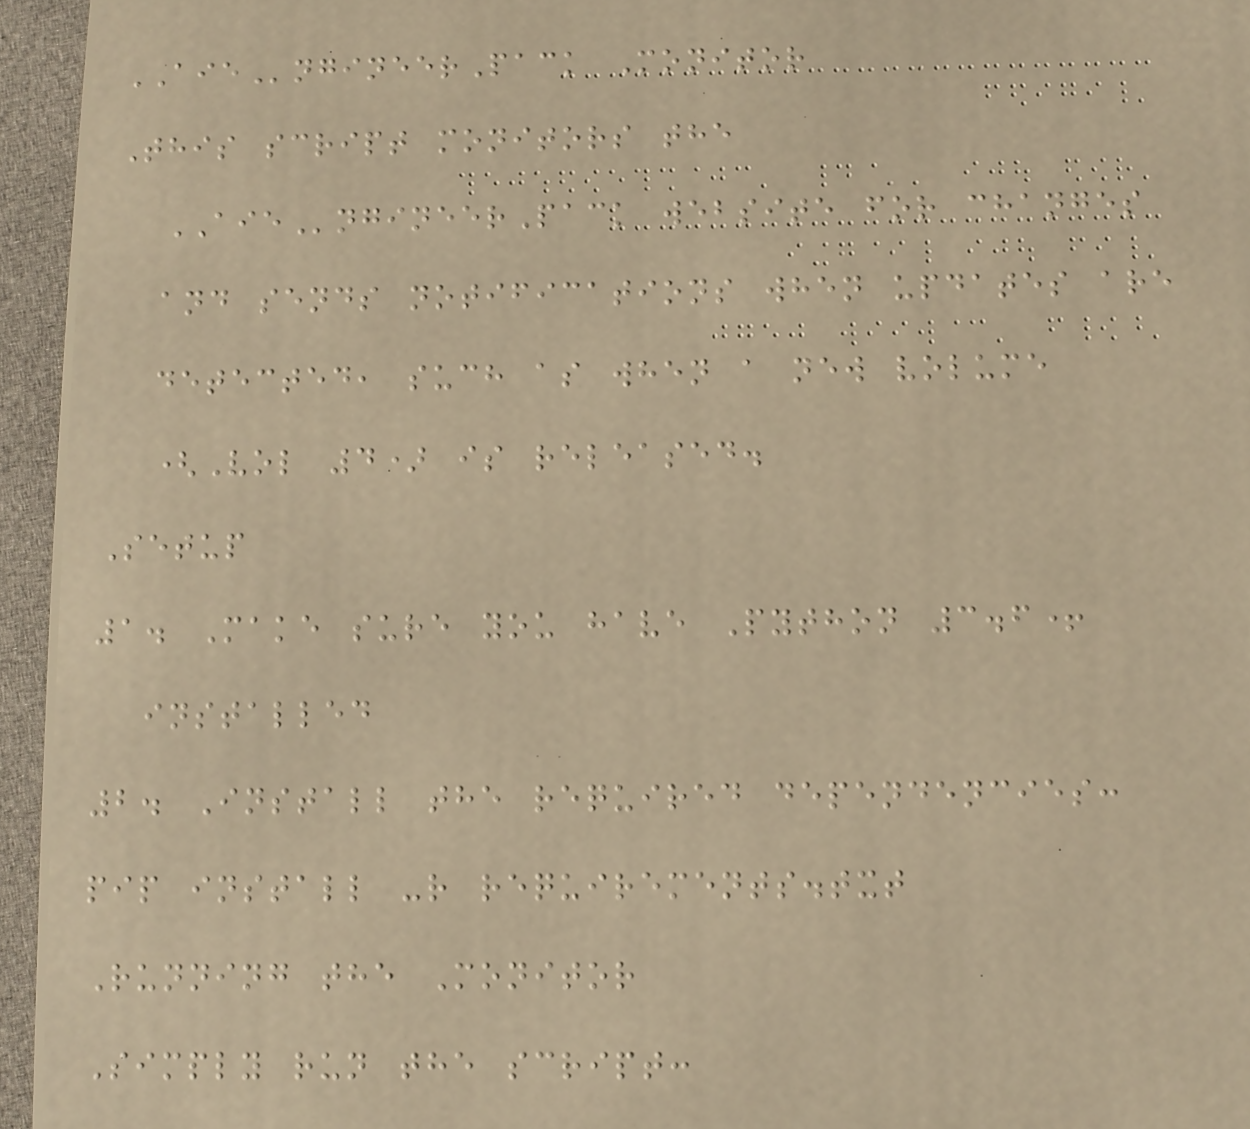AIEngineerPack Monitor
This script monitors the
AIEngineerPack website for changes
and sends notifications when updates are
detected, such as when a new volume
(Vol 4) is released.
Setup
1. Make sure you have Python 3.6+
installed
2. Install the required dependencies:
pip install -r requirements.txt
Running the Monitor
Simply run the script:
